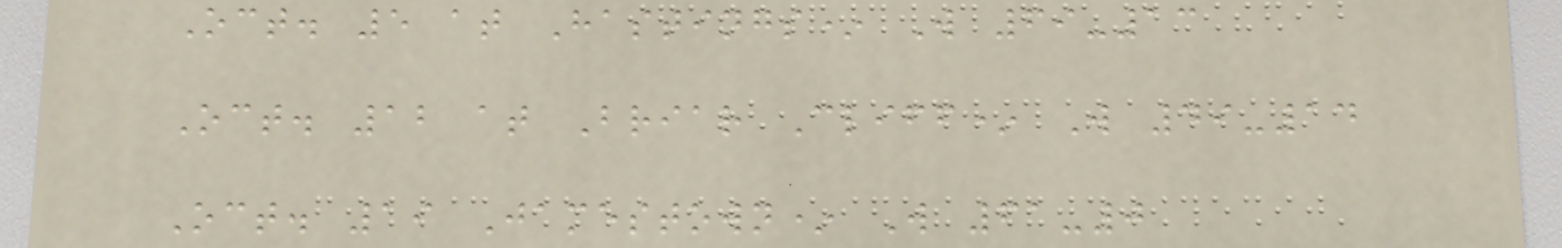Oct. 5 at Hastings* W 69-13
Oct. 12 at Briar Cliff* W 49-14
Oct. 19 Jamestown* W 61-0
